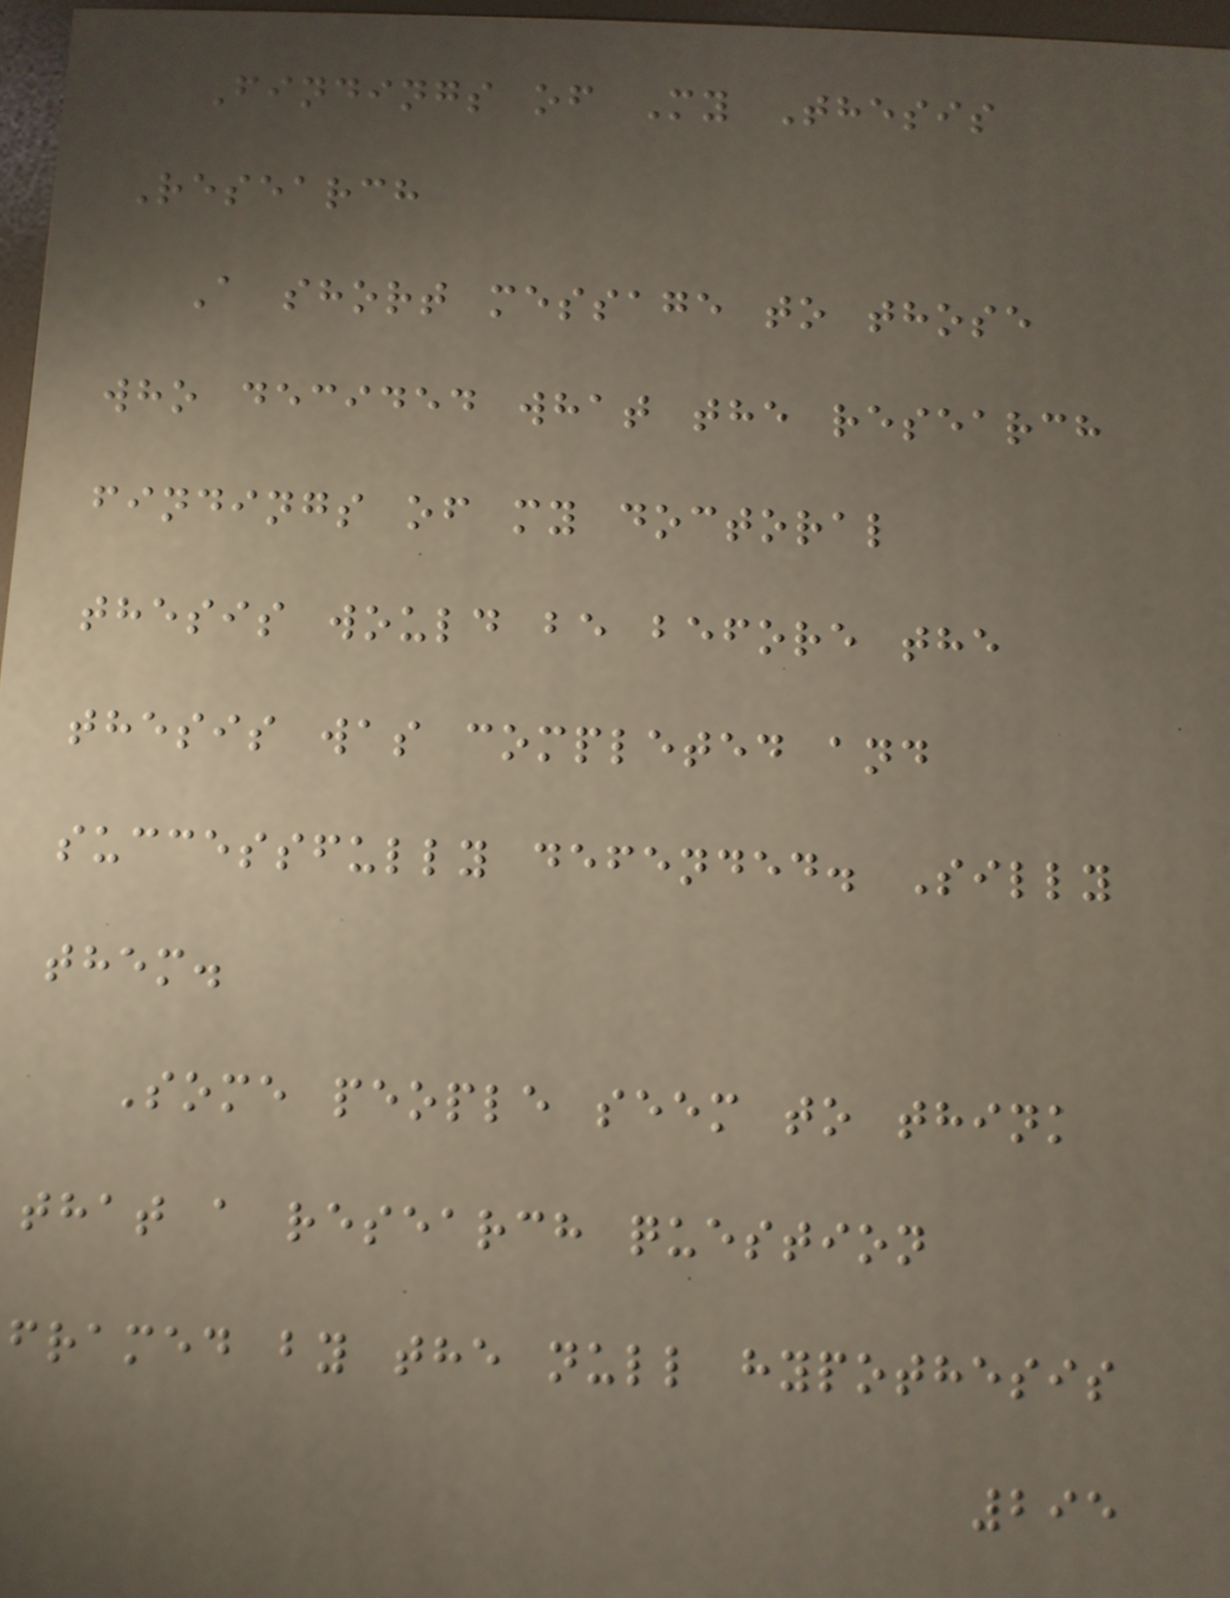Findings of My Thesis
Research
A short message to those
who decided what the research
findings of my doctoral
thesis would be before the
thesis was completed and
successfully defended. Silly
them.
Some people seem to think
that a research question
framed by the null hypothesis
295
